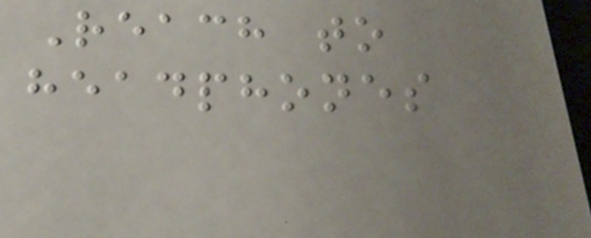Reach to
headphones
